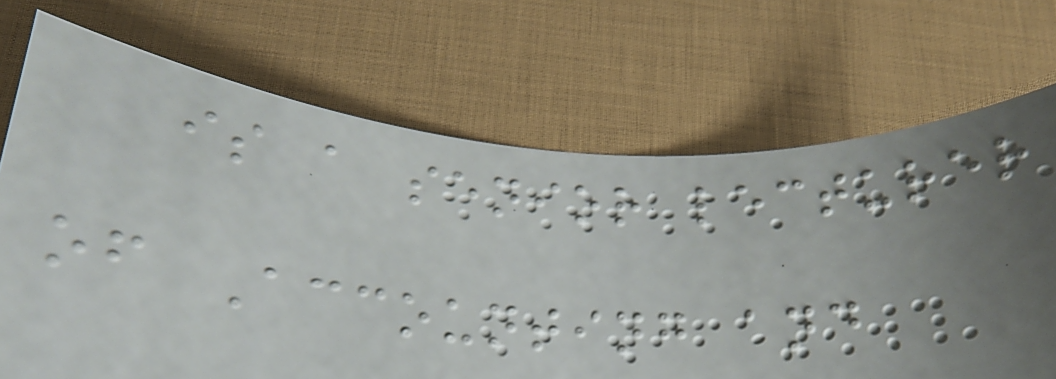is a senior lecturer
of Accounting and
